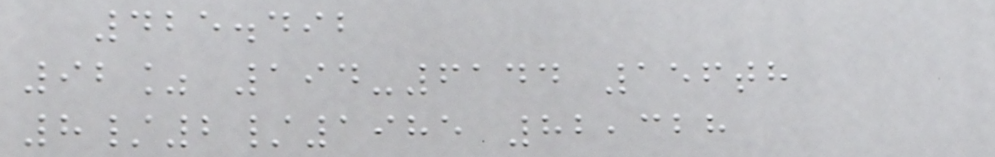425.492
92% 194-6144 156th
8/2/1985 82,328
